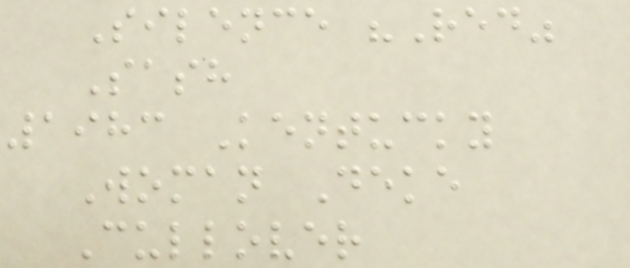Silence "Red"
Sash
1983 Kentucky
Woman Deke
Cullover
